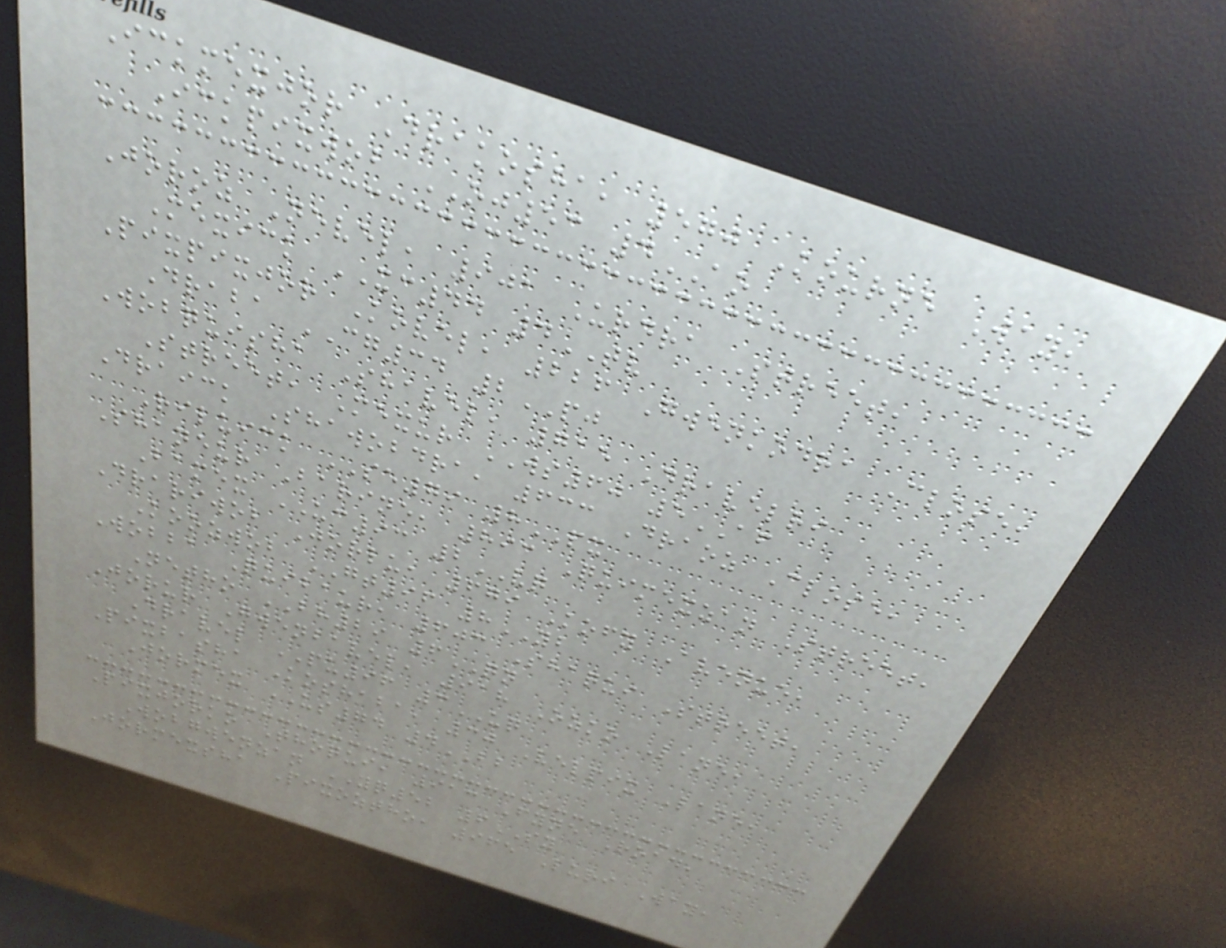Ickmexjor Drakosha, 570 Kourne Way,
Ickpixwob OJ53 4AO
Joroz Nevel, 901 Urdra Street,
Mexick XC44 4TV
Pixpixjor Kovel, 226 Gwenkodra Close,
Draba CG34 2PJ
Wobquisha Shavel, 715 Dravelri
Street, Mexur WS60 5AF
Draick Shawobdra, 633 Draoz Close,
Riluick SE79 8PX
Shaneur Barine, 893 Quimexzan Street,
Bamex UC93 2VQ
Drariwob Jorlu, 679 Kofy Avenue,
Koozwob GT96 8YB
Wobba Quibaur, 603 Shaqui Street,
Netho BH29 6QN
Jorur Gwenbavel, 918 Ozko Lane,
Dravel PU96 3UQ
Pixbasha Koshaba, 30 Velpix Lane,
Jormex US74 4BB
Pixjorko Thoqui, 913 Fyne Road,
Wobgwenzan YQ52 6SY
Jormexsha Pixoztho, 965 Luri Way,
